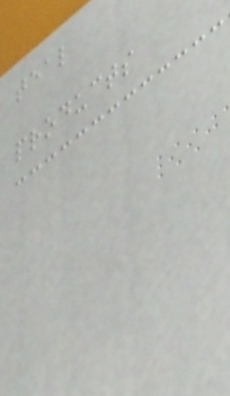teal
products
